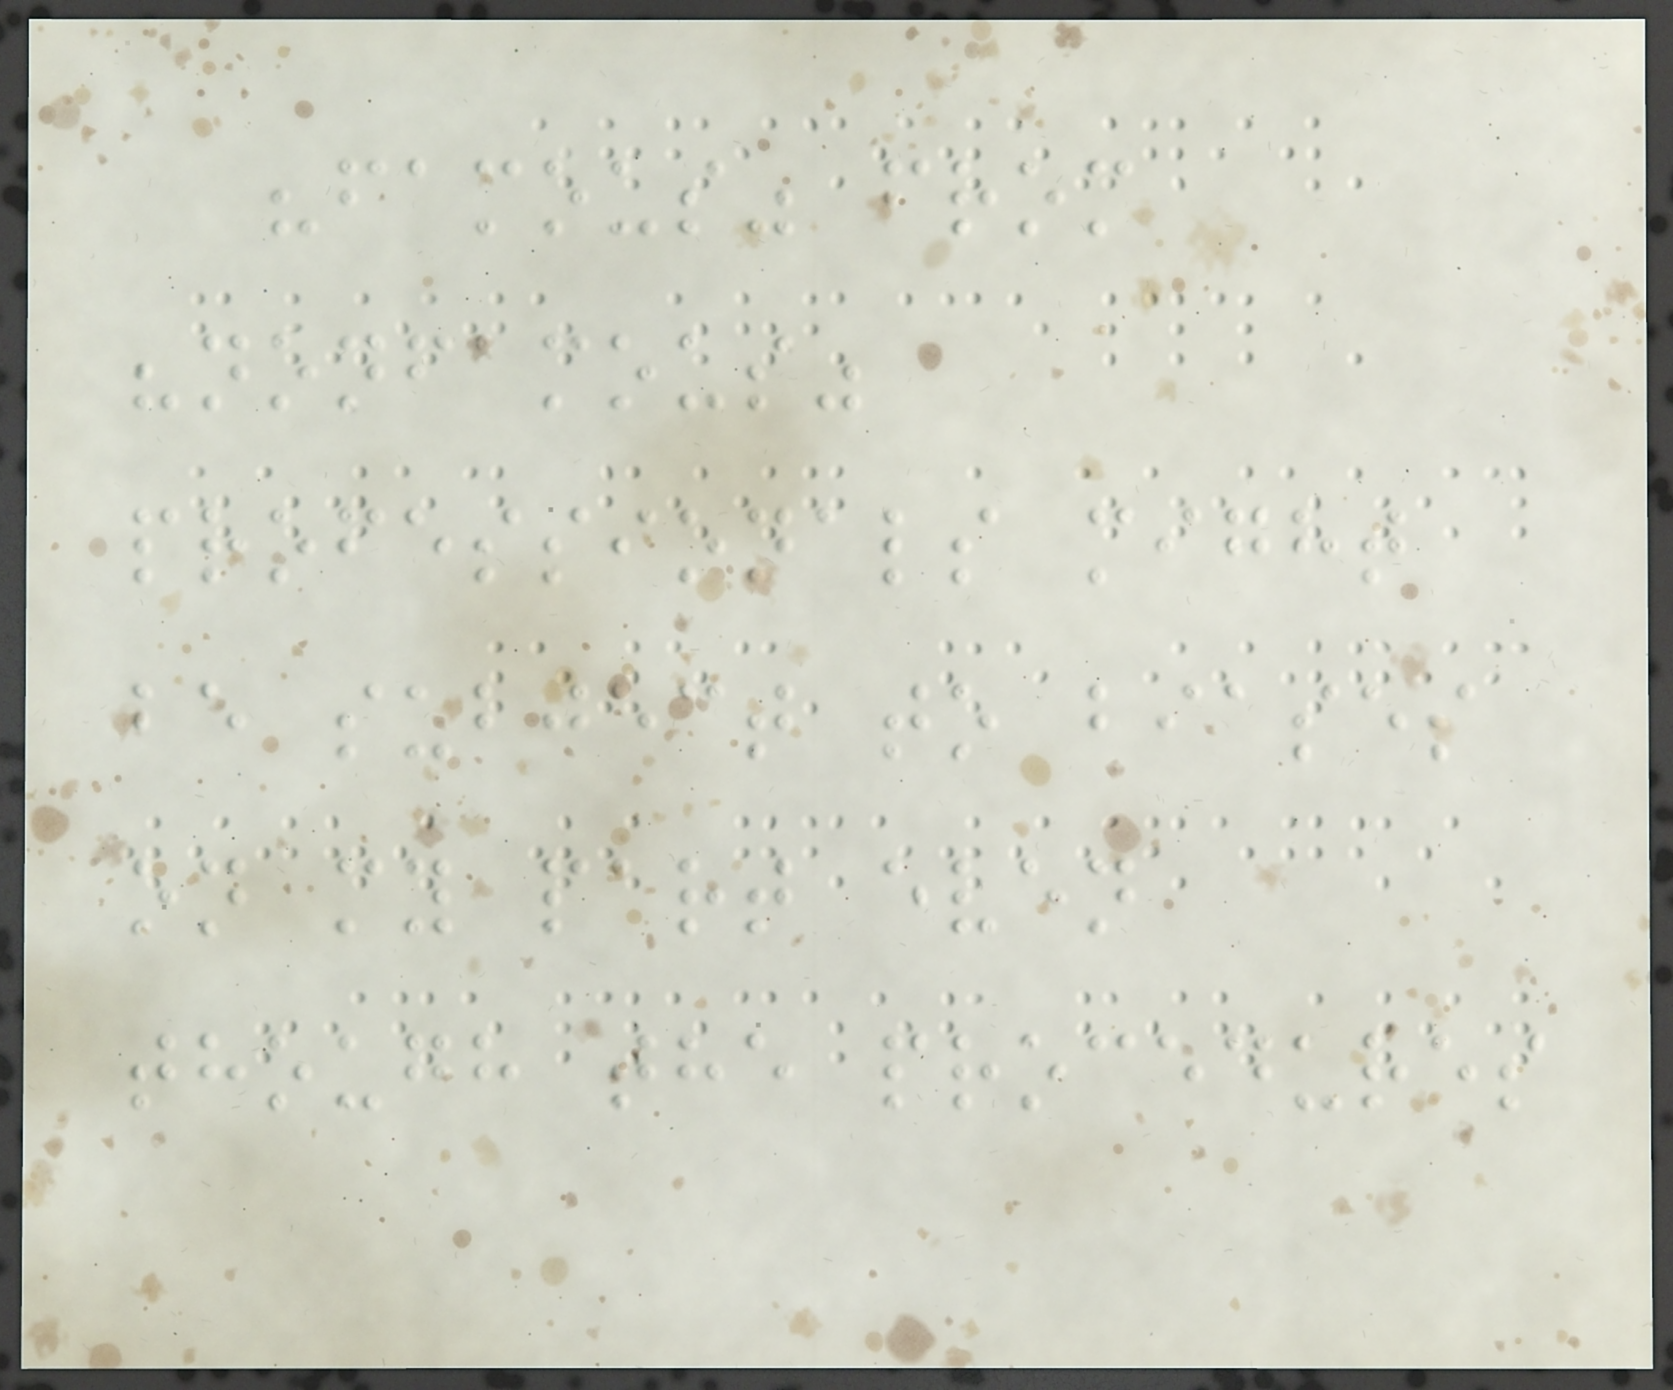"famous" from
"nonfamous"
professionals might
be subject to biases
on my part even
though the procedures
